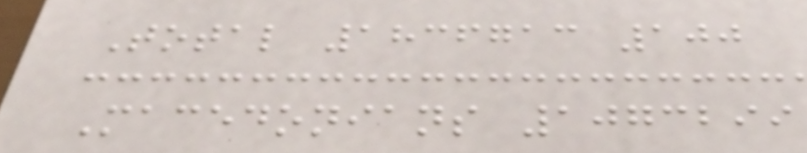Total 1836713 100
Macedonians 1073299
